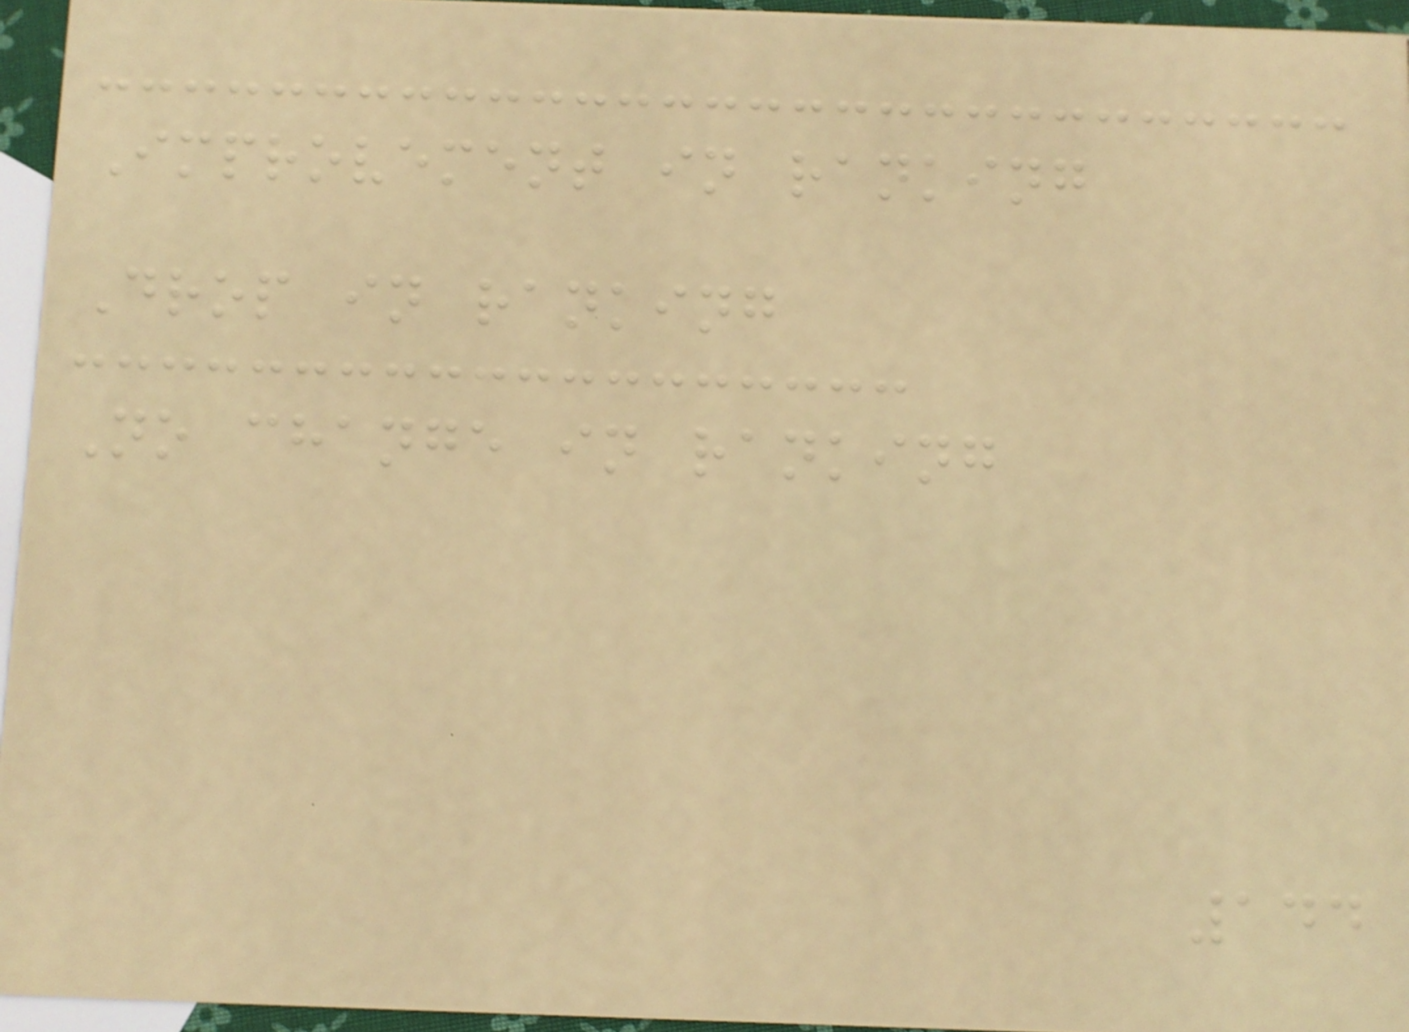Improvement in ranking
Drop in ranking
No change in ranking
144
